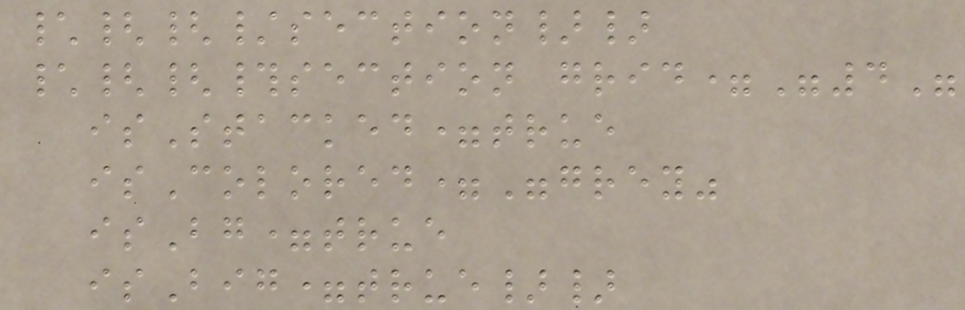\{{/section}}
\{{#section grid="4"
isStacked=true
isColored="grey"
isBg=true
isBig=true}}
